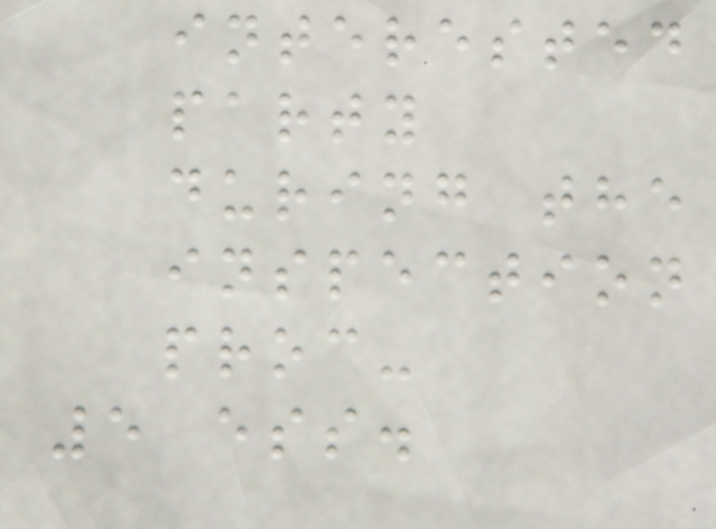interested
party
during the
inspection
proc-
5 ess.
